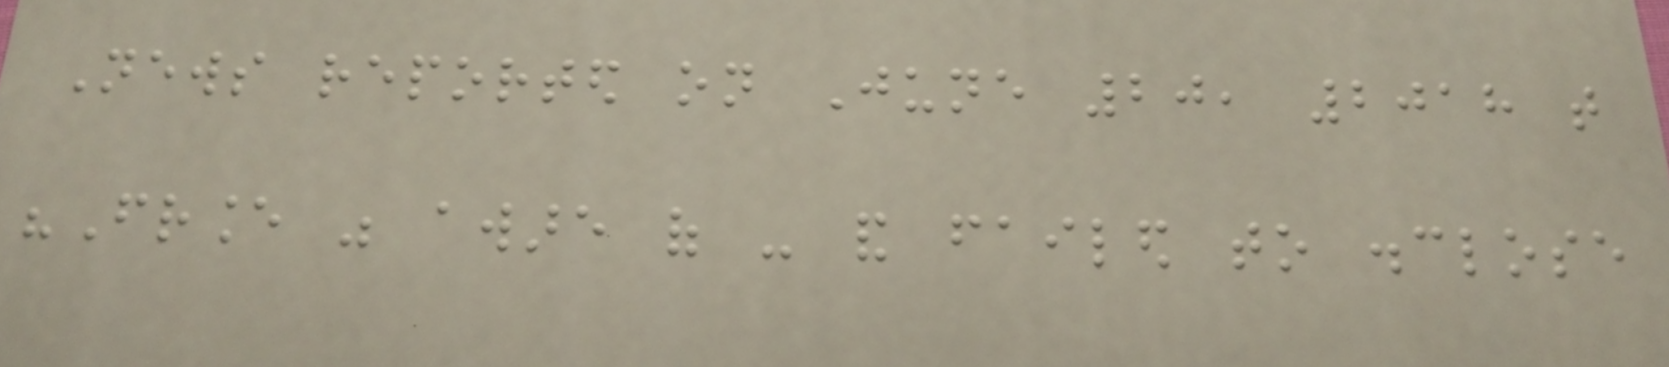News reported on June 20, 2018 that
"France was aware of - and failed to disclose
